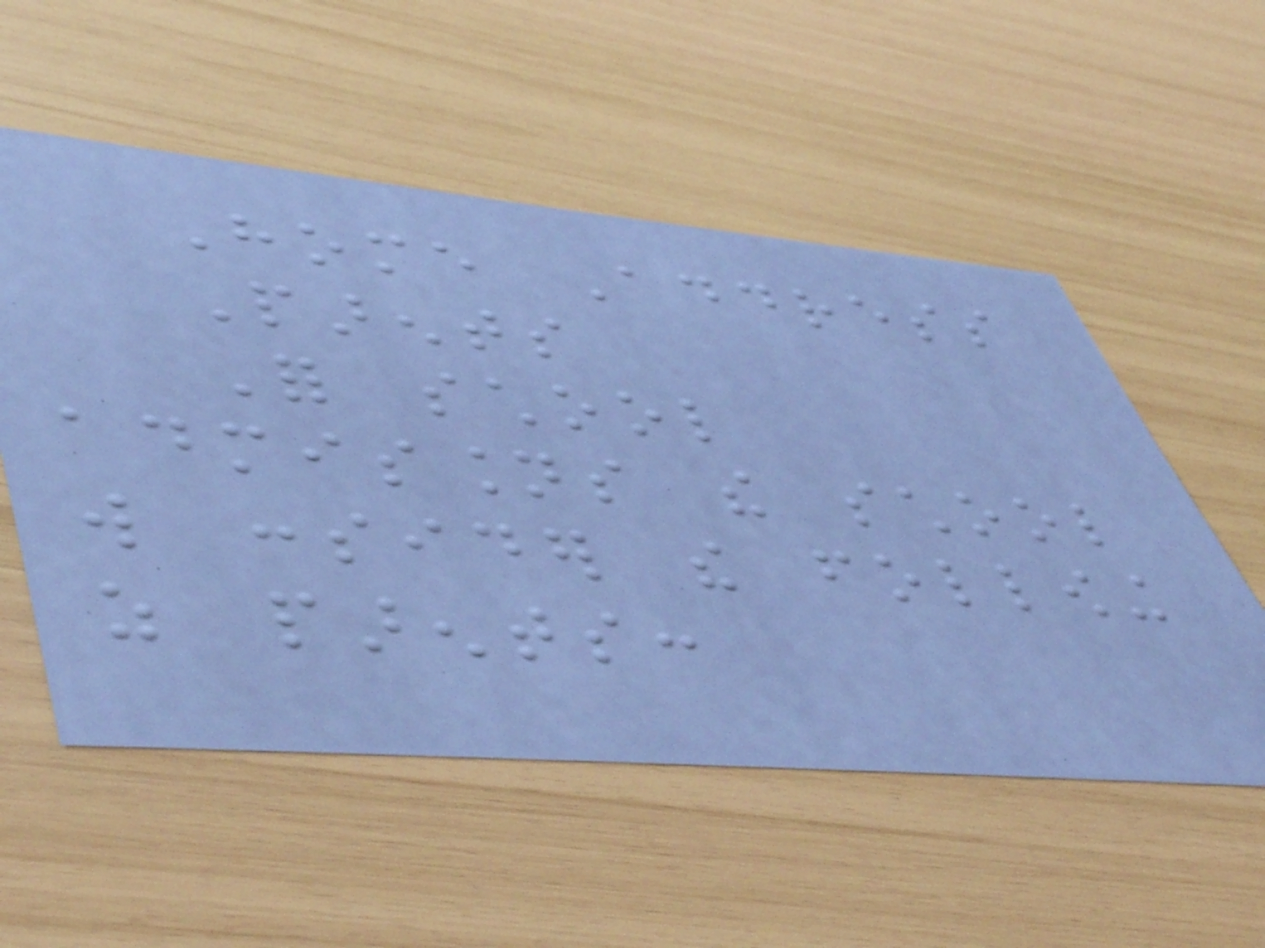Home Address
Parents
For school
admissions the school
will consider the following
as parents:
